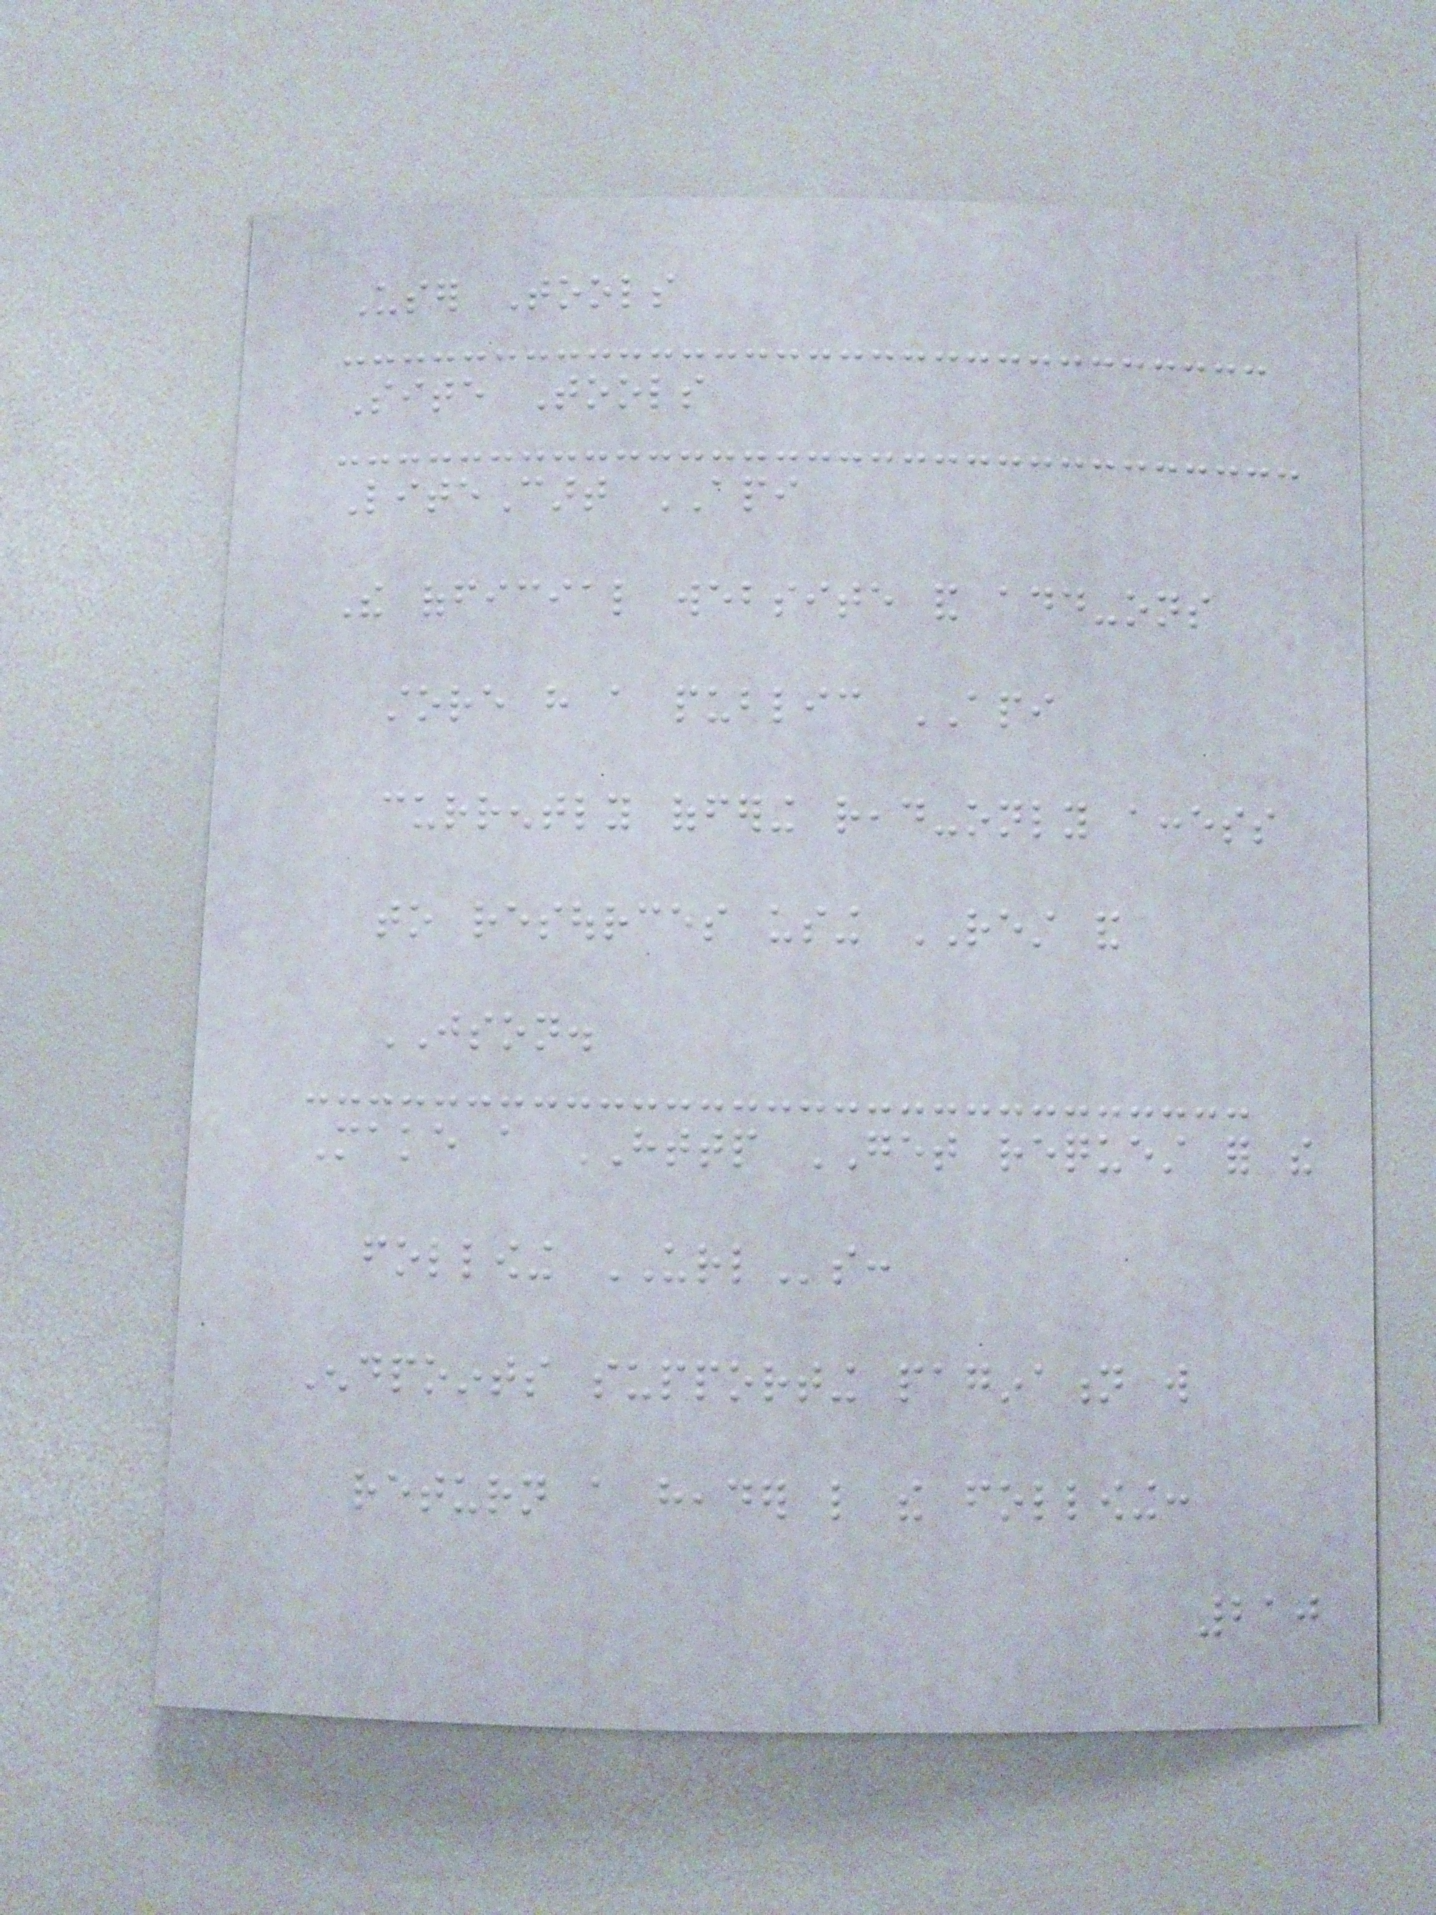User Tools
Site Tools
LiteCart API
The official website and add-ons
store have a public API
currently offering read-only access
to resources using REST and
JSON.
Make a HTTP GET request for the
following URLs:
Endpoints supporting pagination will
return a header like the following:
210
